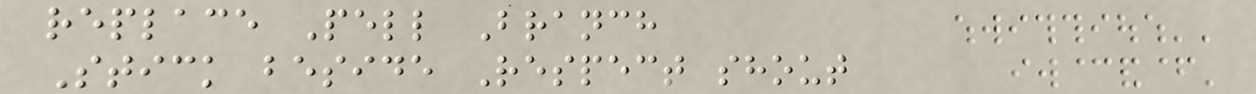replace Pell Branch
Stick beside Respect shout
